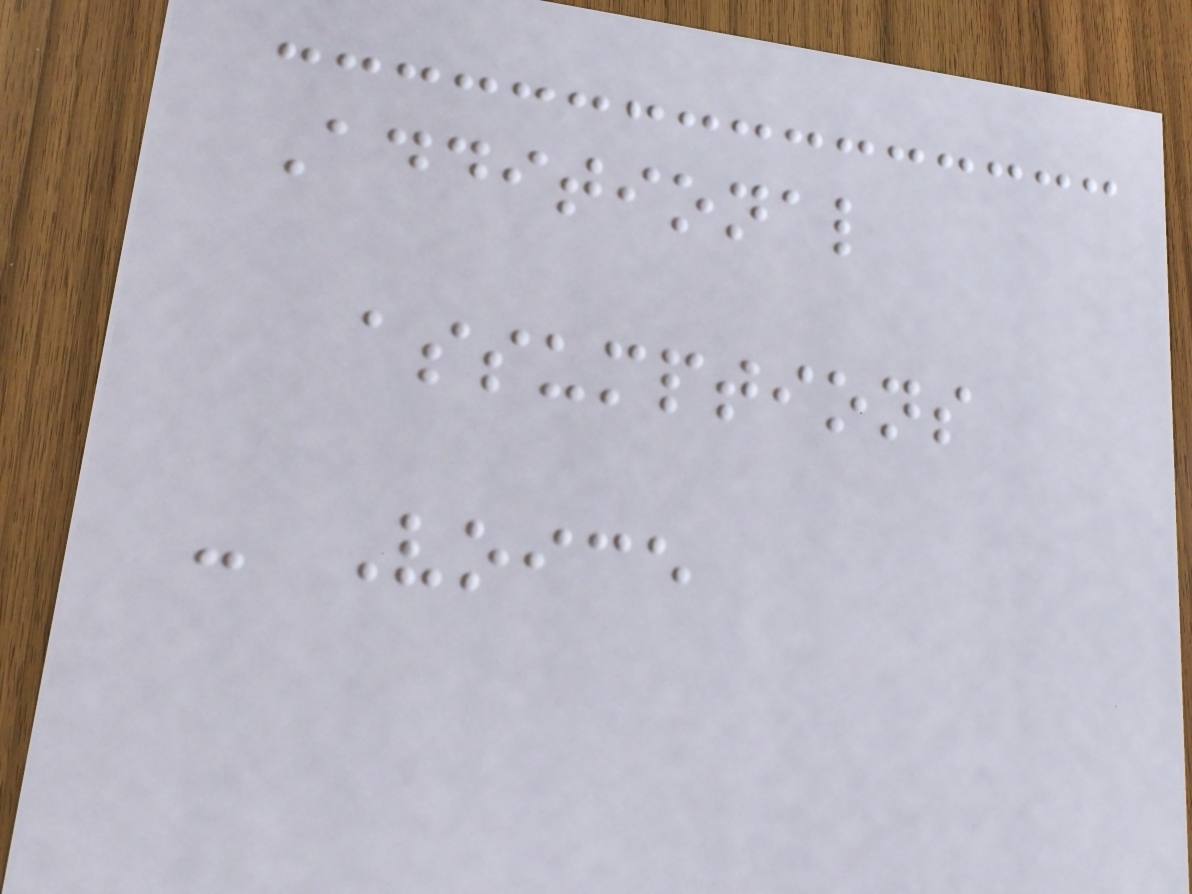Additional
assumptions
- Voice
